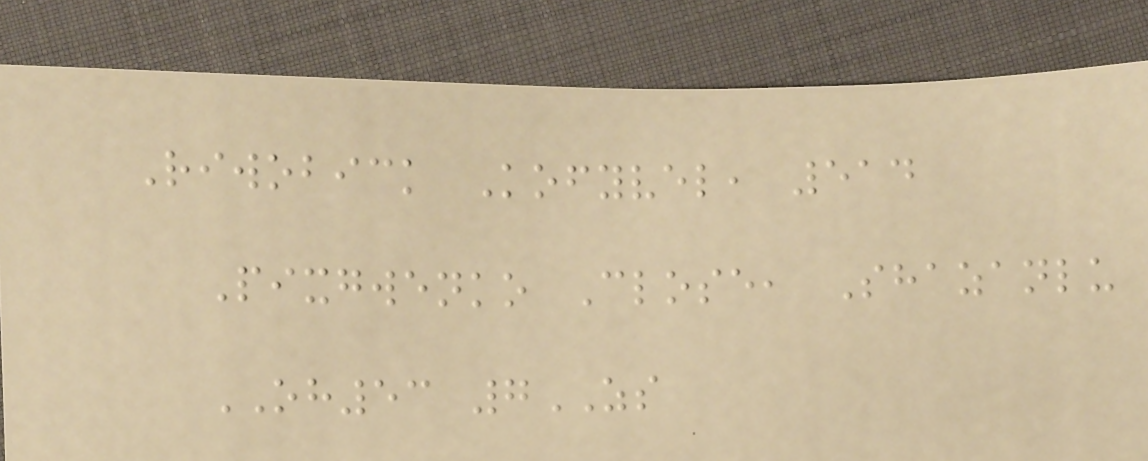Riwobick Kofyvel, 514
Pixgwenko Close, Shazanlu
OH53 7ZS
